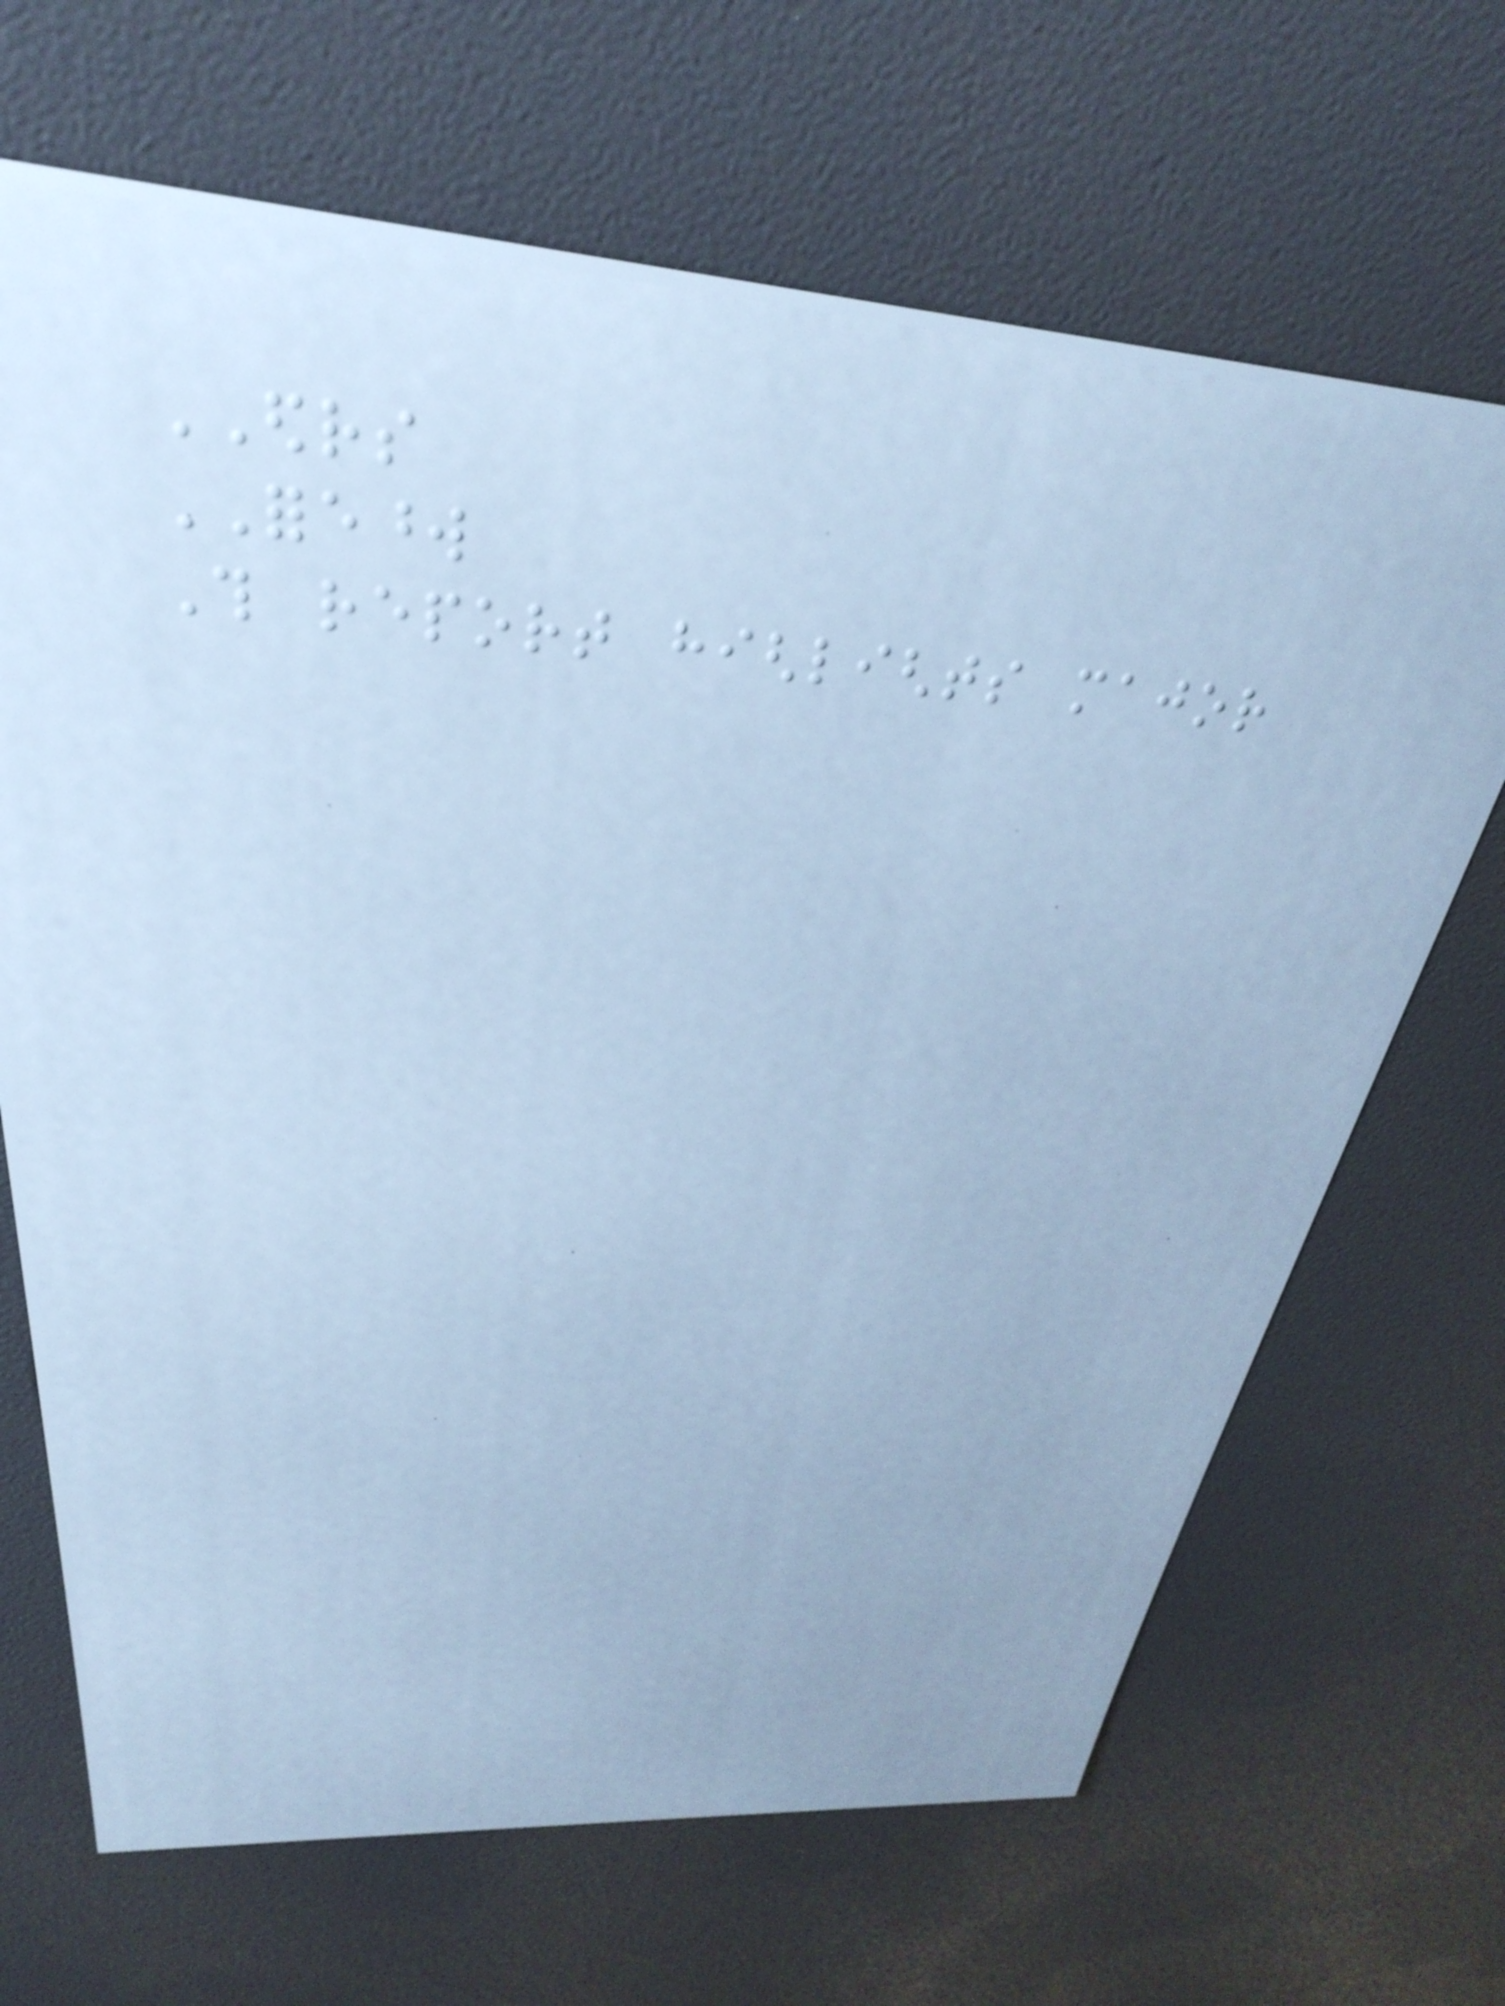EDRS
FOREWORD
This report highlights major
